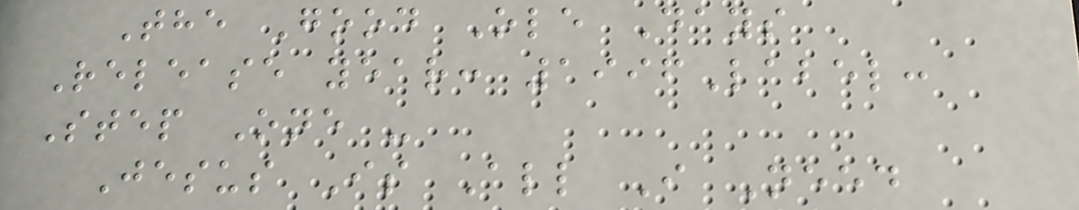The Good Ole Days
Release year: 1996Label:
Step One -
Jesus Is All I Need
